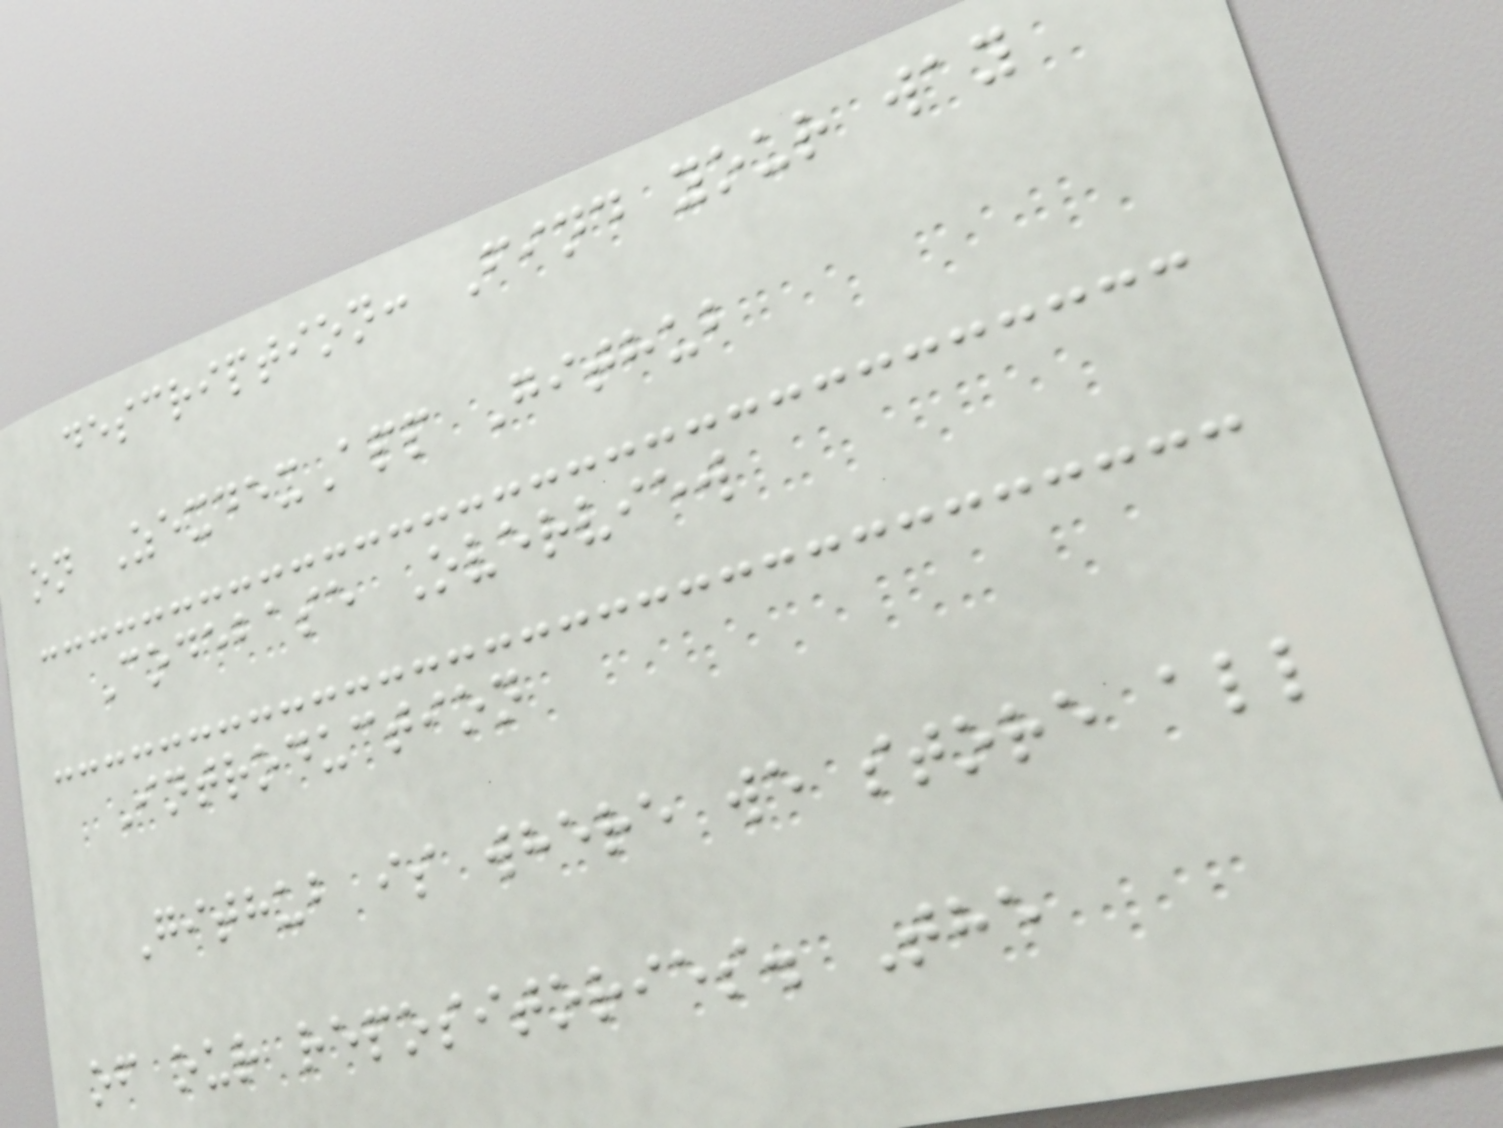description: Find your way
on ZexdexApp Github
Codebase Overview
Introduction
Github is where we store all
of our repositories. The
